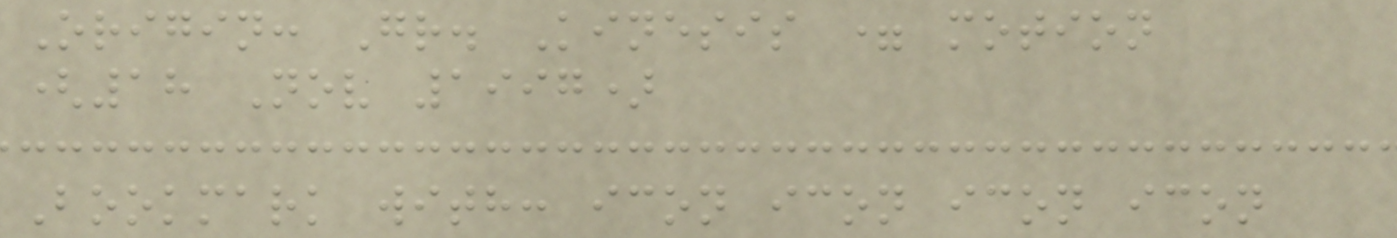Origin: Gr. Kinesis = motion
(18 Nov 1997)
Bookmark with: icon icon icon icon
